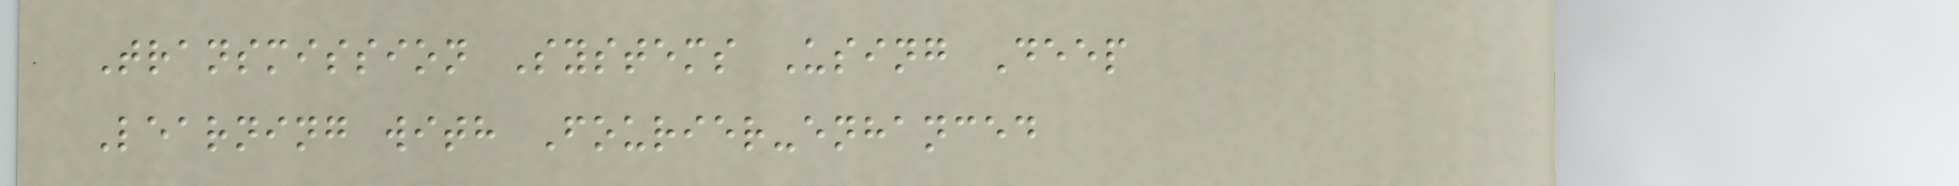Transmission Systems Using Deep
Learning with Fourier-enhanced
